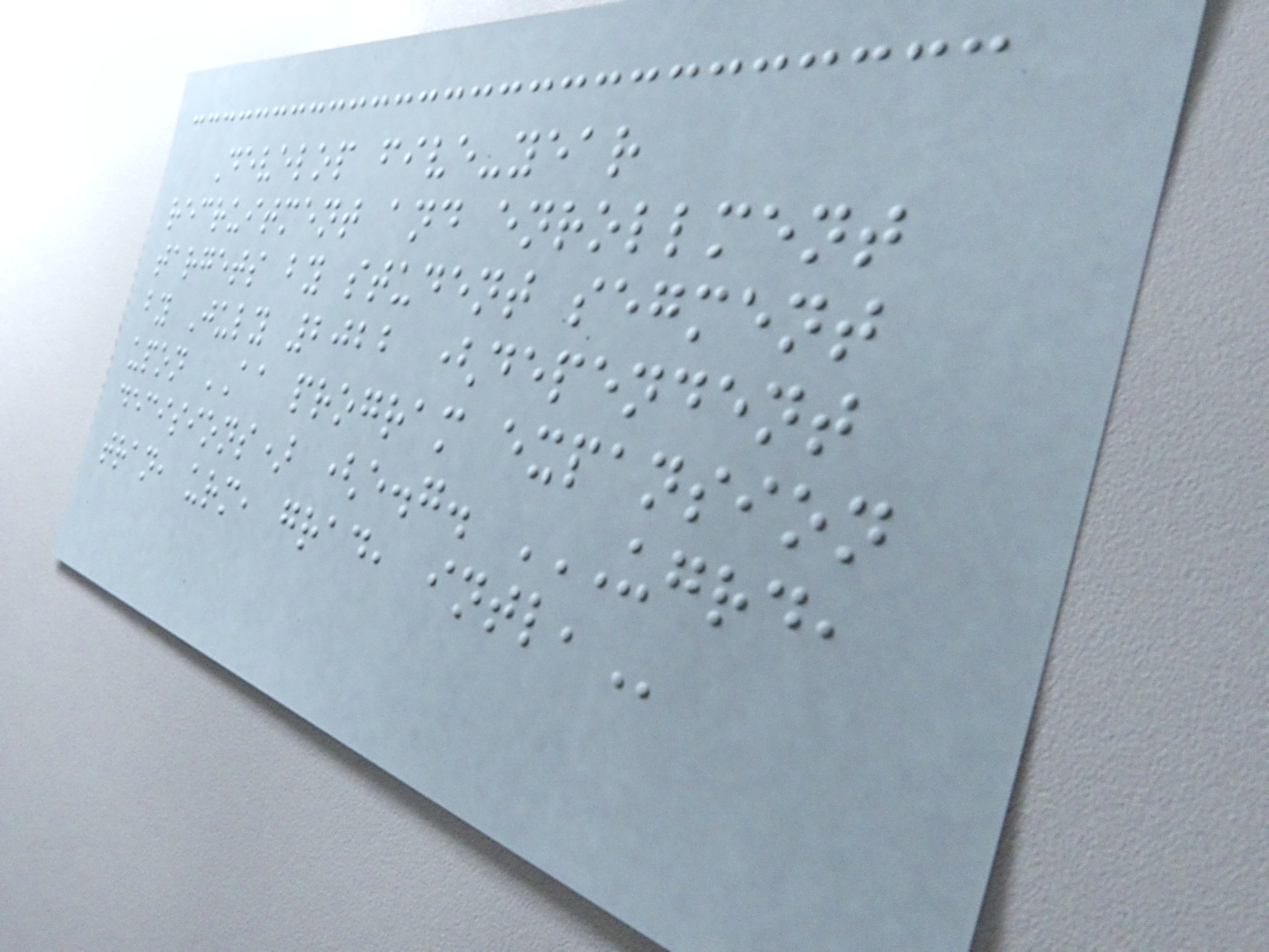Develop five-year
recruitment and enrollment
targets by student segment
by July 2022 (dependent
upon AA program expansion
decisions) (e.g. UGRD,
TRAN, URM, GRAD, INTL,
